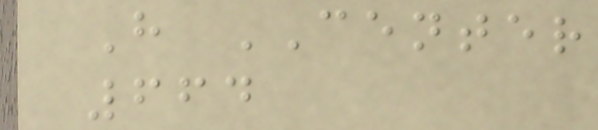H CENTER
664
